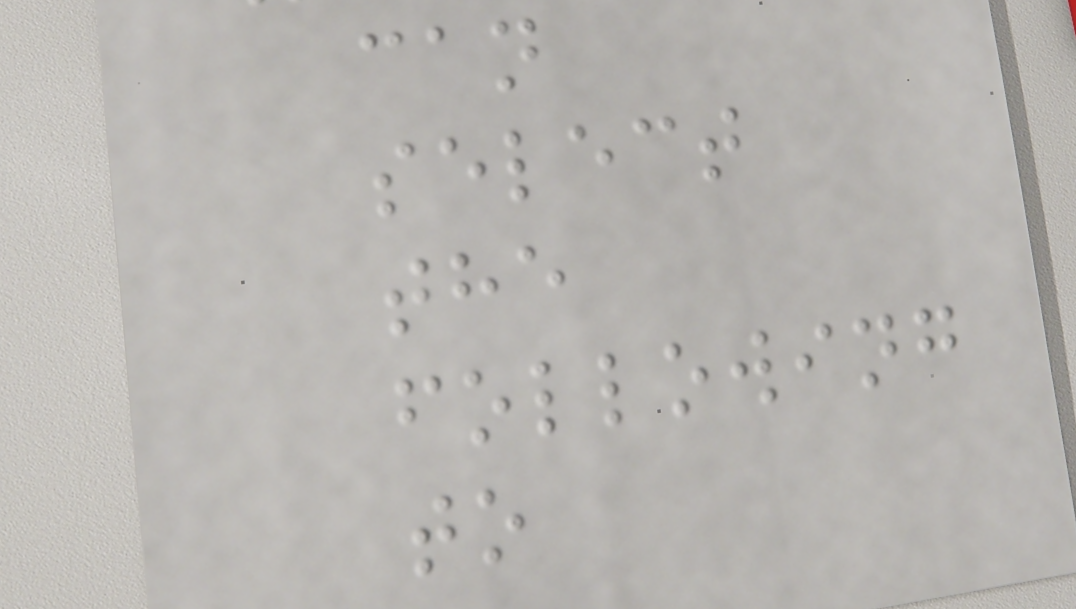can
select
the
following
to
